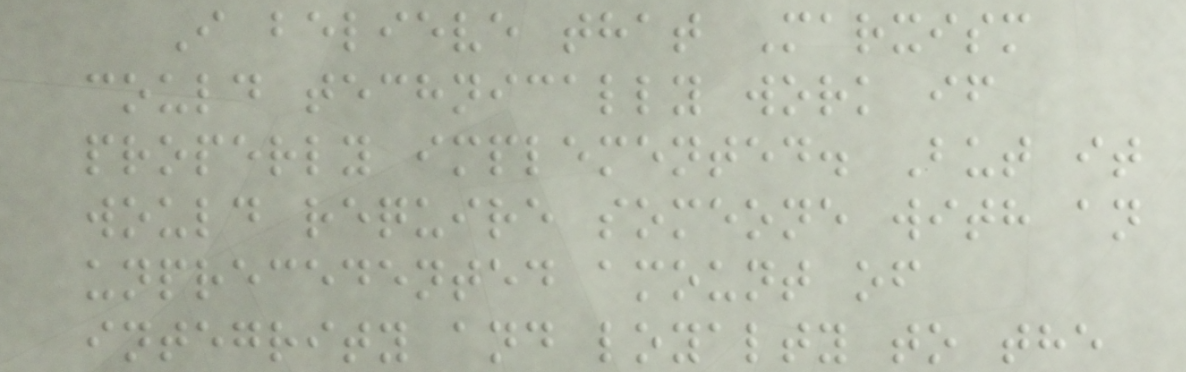I believe that Marxism
could technically work if
properly implemented. But it
would require someone with an
unprecedented amount of
integrity and loyalty to the
